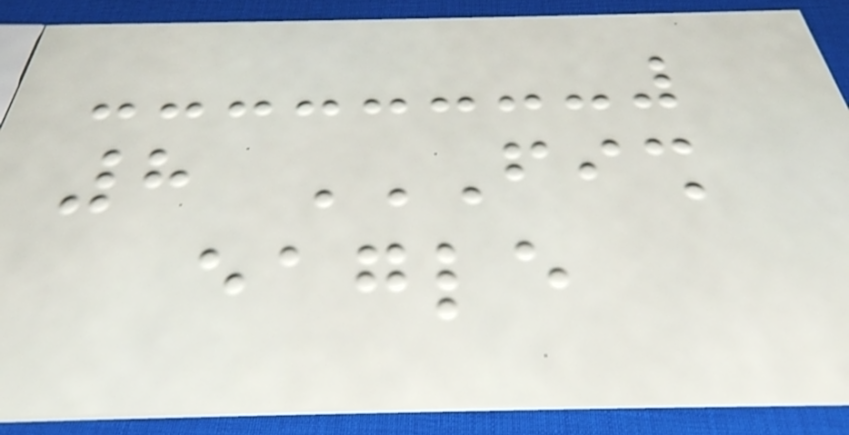8 FISH
EAGLE
